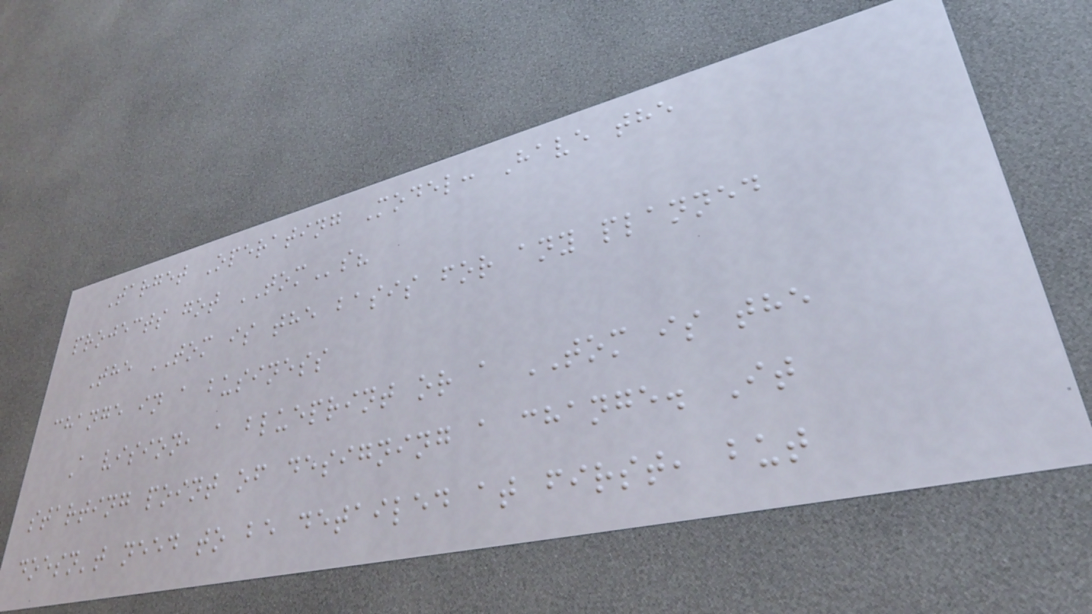Target Operating Model: Have the
projects got TOMs?
The TOM is the basis for any planned
change in a business
A vision, a blueprint or a TOM is the
starting point of designing a change. It
doesn't need to be detailed at first, but
